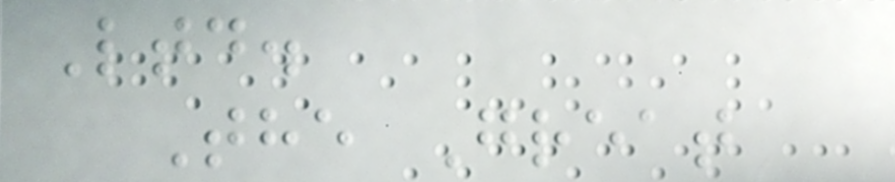Ltd.
The Great
